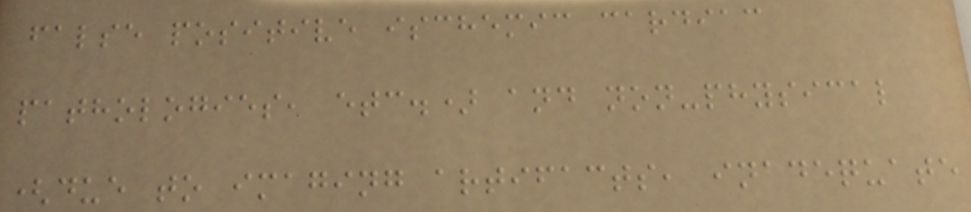false positive ischemic cardiac
pathologies, etc.) and non-physical
(due to imaging artifacts, inadequate
